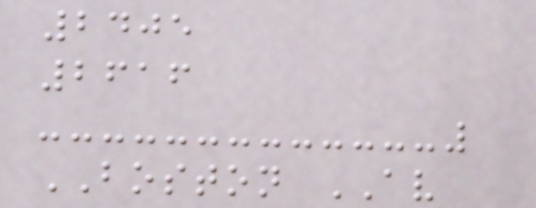2405
2616
BOSTON AV
